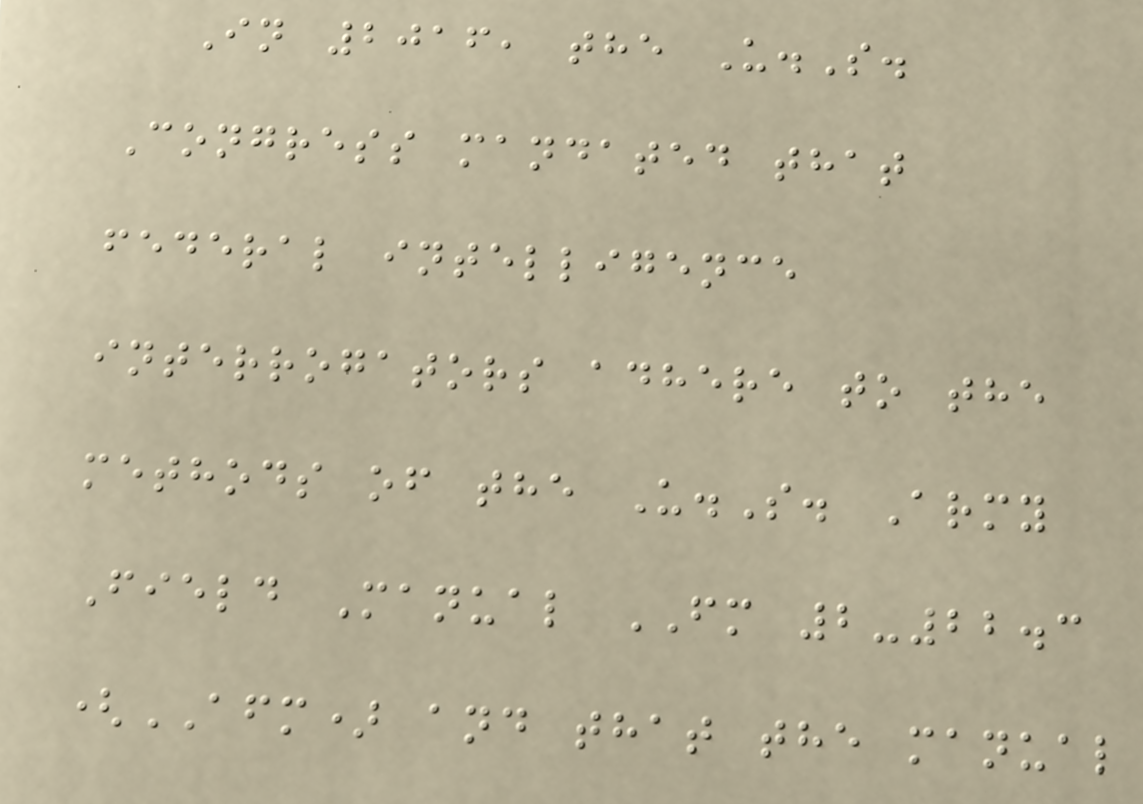In 2016, the U.S.
Congress mandated that
federal intelligence
interrogators adhere to the
methods of the U.S. Army
Field Manual FM 2-22.3
(AFM) and that the manual
